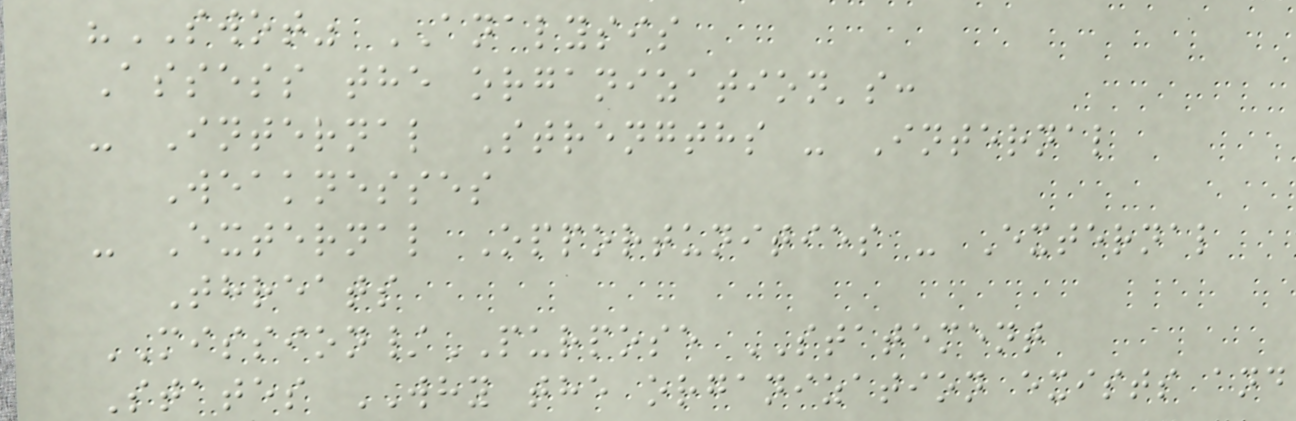"SWOT" ANALYSIS
Assess the organization's:
- Internal Strengths - Internal
Weaknesses
- External Opportunities - External
Threats
MISSION/PURPOSE STATEMENT
States WHY the organization exists and
